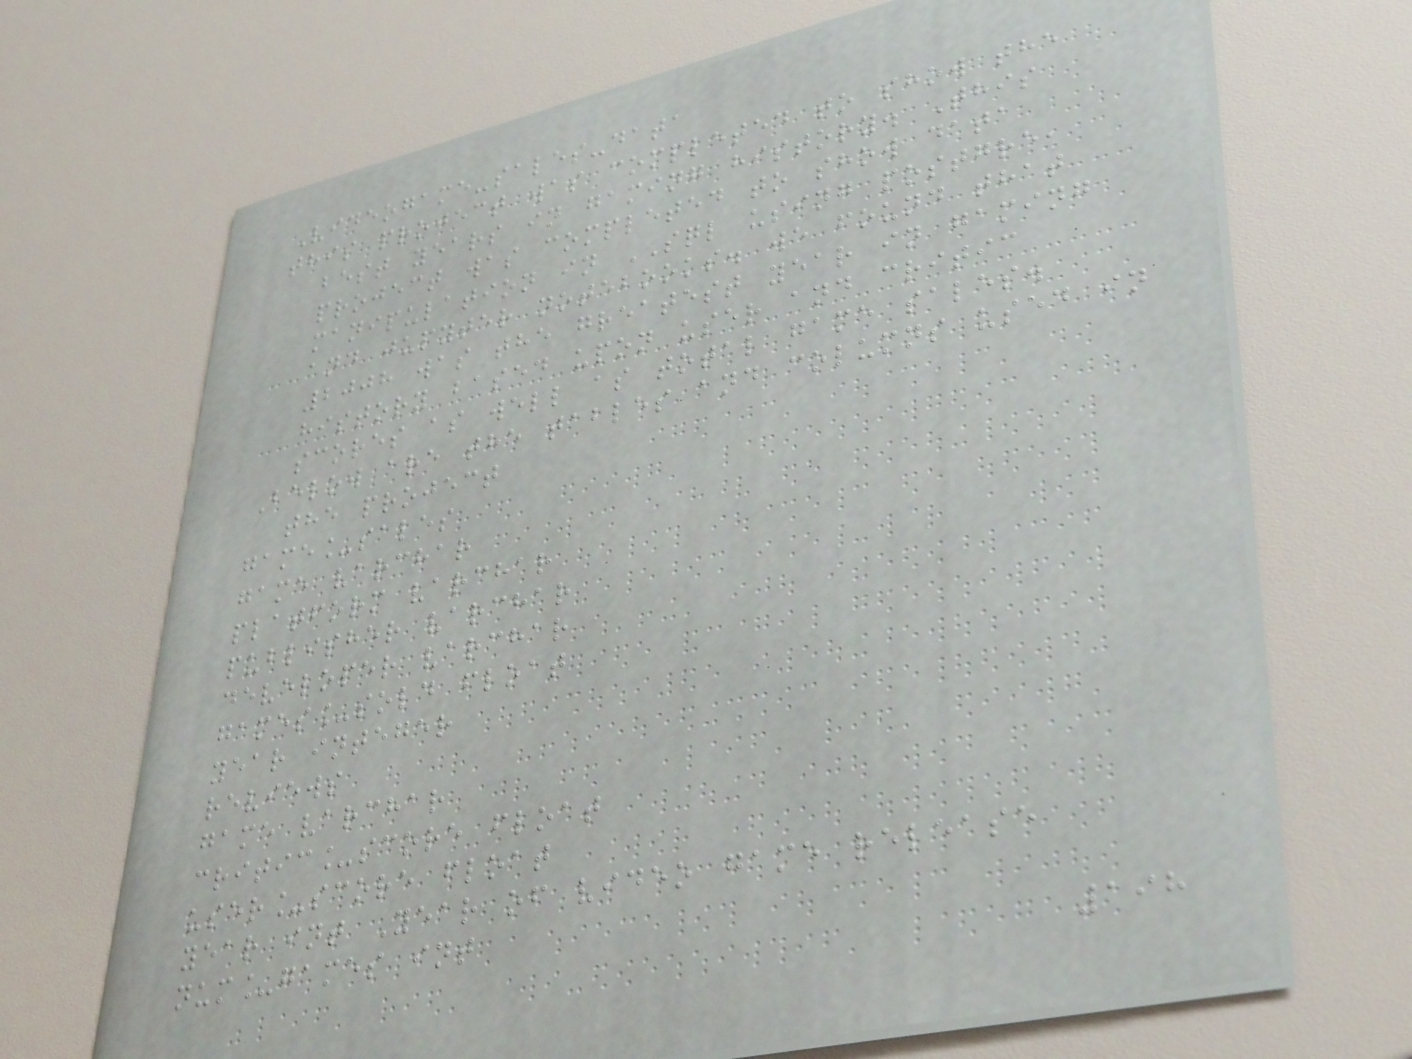Videogame-sales-data
this project was completed to show the
best years in gaming history. This
project was completed to show data
manipulation in SQL using postgre,
and jupyter notebooks. we found that
2008 was the greatest year in gaming
history based upon user and critic
scores as well as total game sales.
Below are the tables and columns used in
the project
game_sales
game varchar
platform varchar
publisher varchar
developer varchar
games_sold float
year integer
reviews
game varchar
critic_score float
user_score float
year int Year of video game release
num_games int
198
